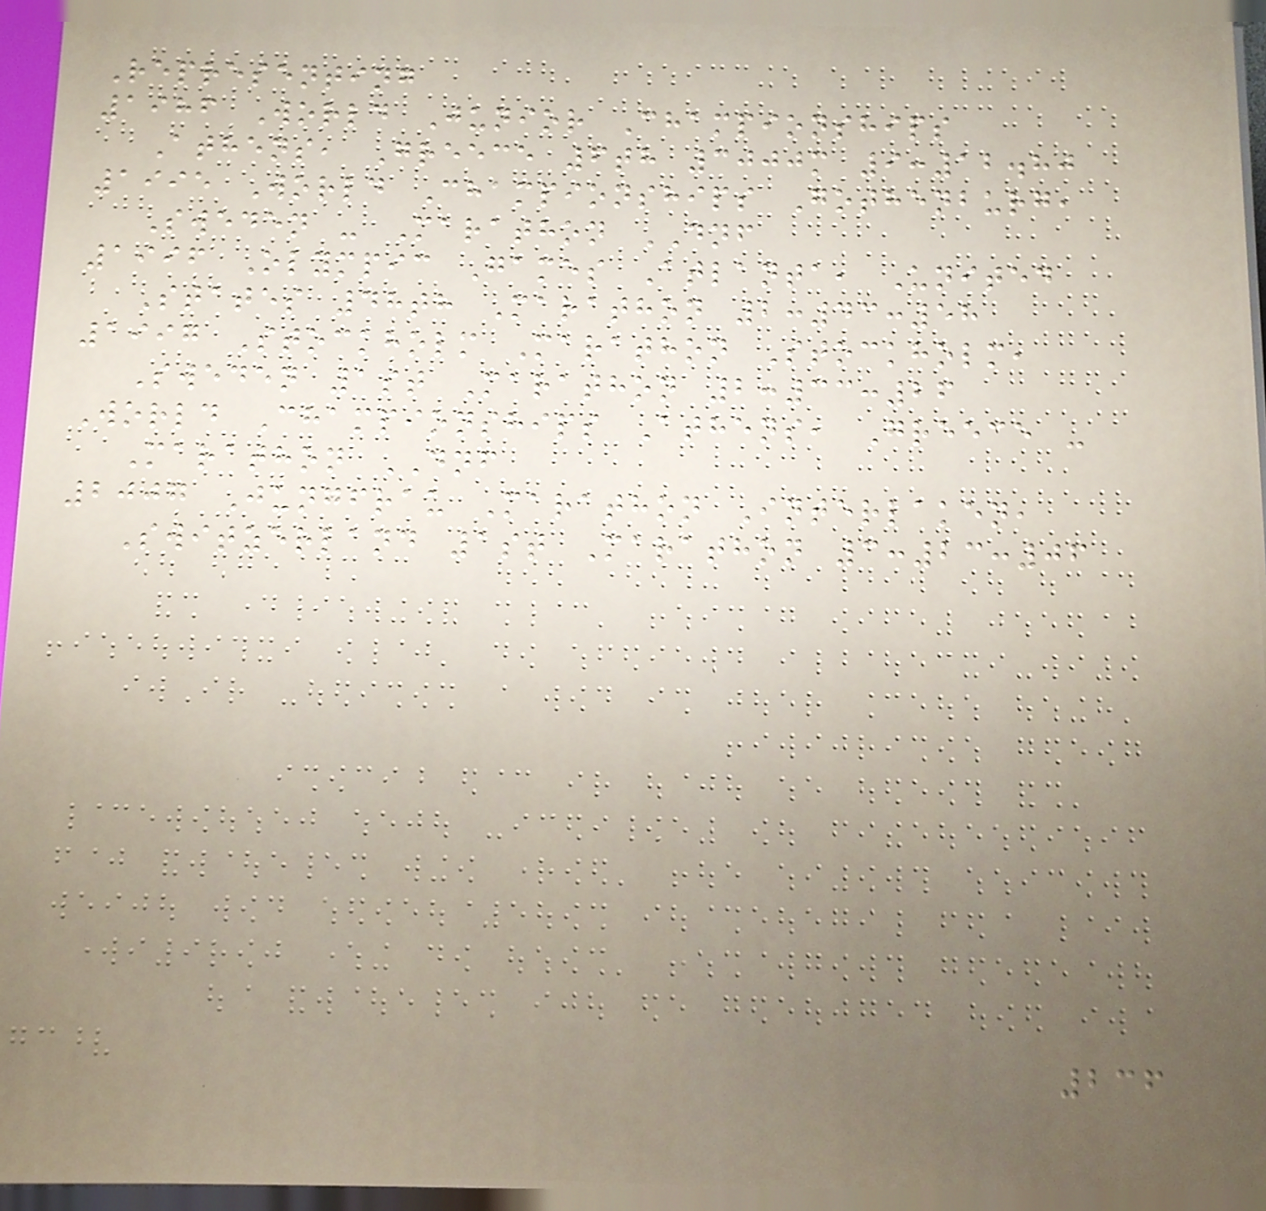Representing
1986 World Junior Championships
Athens, Greece 6th 3000m 9:12.80
1995 World Championships Gothenburg,
Sweden - Marathon DNF
1996 Olympic Games Atlanta, United
States 48th Marathon 2:43:58
1997 Stockholm Marathon Stockholm,
Sweden 1st Marathon 2:33:26
World Championships Athens, Greece -
Marathon DNF
2007 Jungfrau Marathon Interlaken,
Switzerland 1st Marathon 3:23:06
236
